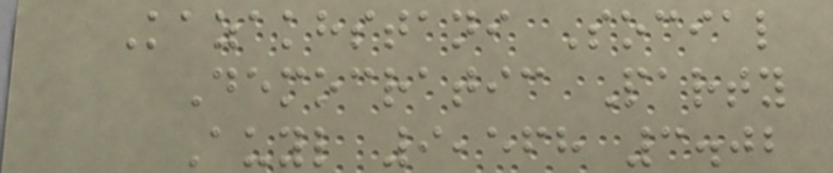Kazakhstani Social
Democratic Party
Auyl 9,568 3.02
